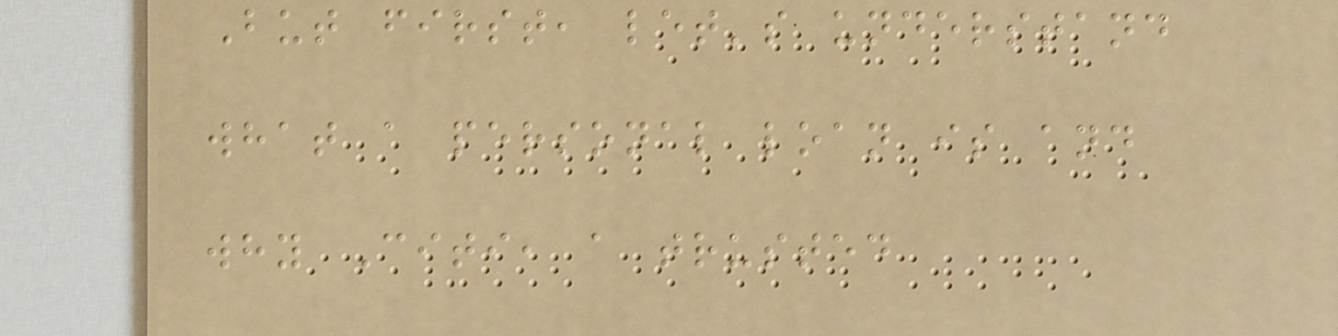But first, let's understand
what a personal loan is and
why Citi, a trusted
